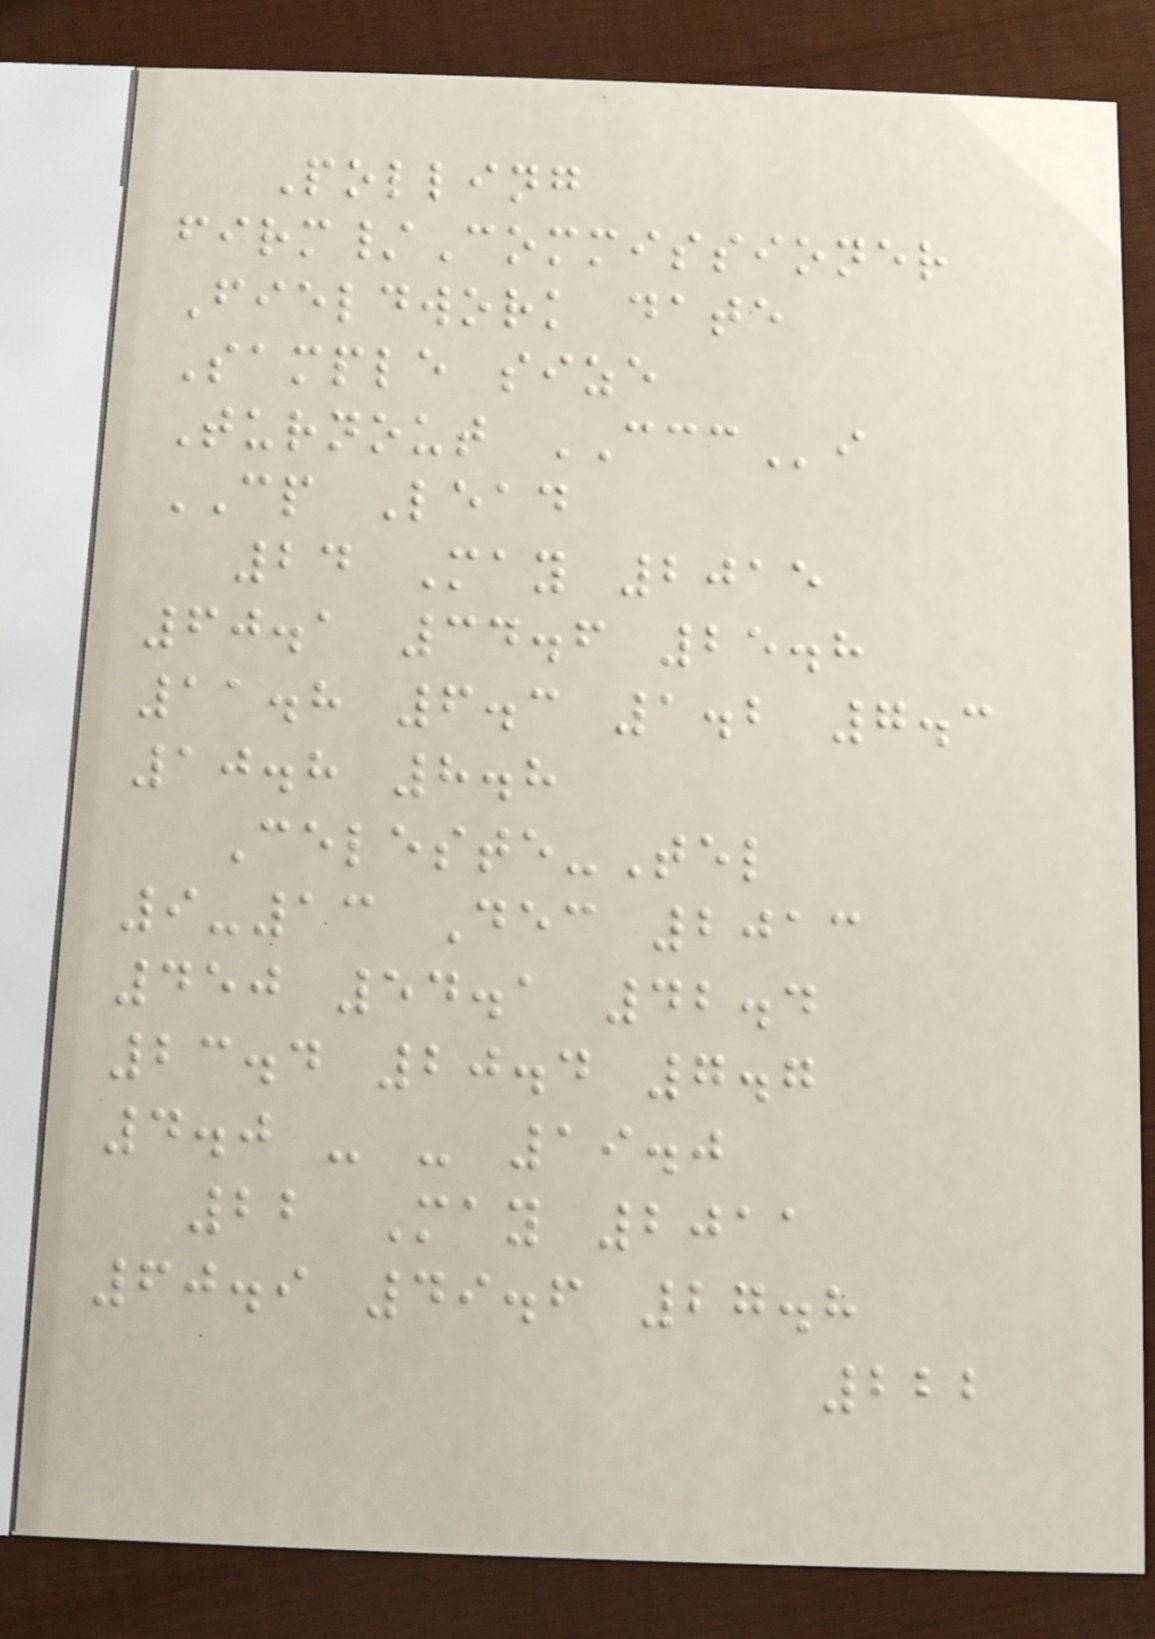Polling
firm/Commissioner
Fieldwork date
Sample size
Turnout CCCi
CP Lead
24 May 2015
60.1 34.6 25.8
11.8 6.3 1.2 7.3
10.8 8.8
Celeste-Tel
9-13 Dec 2013
450 54.1 42.4
23.4 20.4 7.7
4.0 - - 19.0
22 May 2011
60.9 49.6 27.8
222
